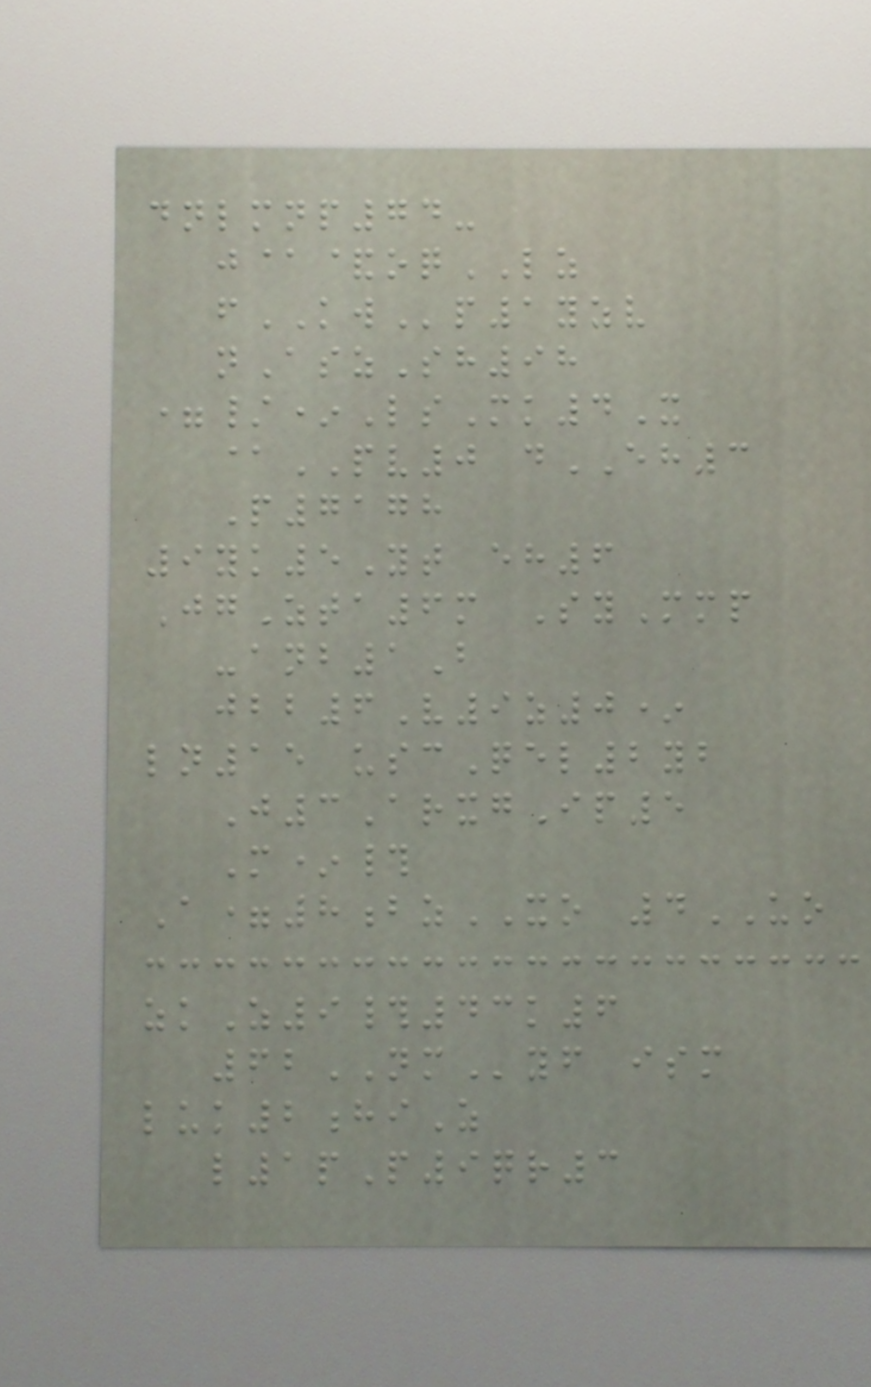dnlmnp74-
j@&oqLZ
fKWp1yzv
nAszSh98
=/*LsMk4X
@PV0 dEH3
P7178
9yk5Yt eh6
JgZta6m SyMmp
-anb1B
jbb6V9z0*
ln15 uscQel2yb
J3ArxgIp5
M*#
A=8bzXO 4UO
zkZ9#43k6
62NMyf ism
luk2hiZ
l1pP9qr3
